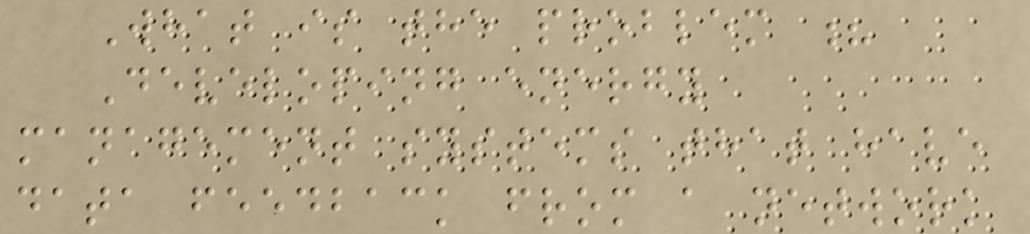What is the problem ?
Developing energy
management systems that have
data feedback from a network
